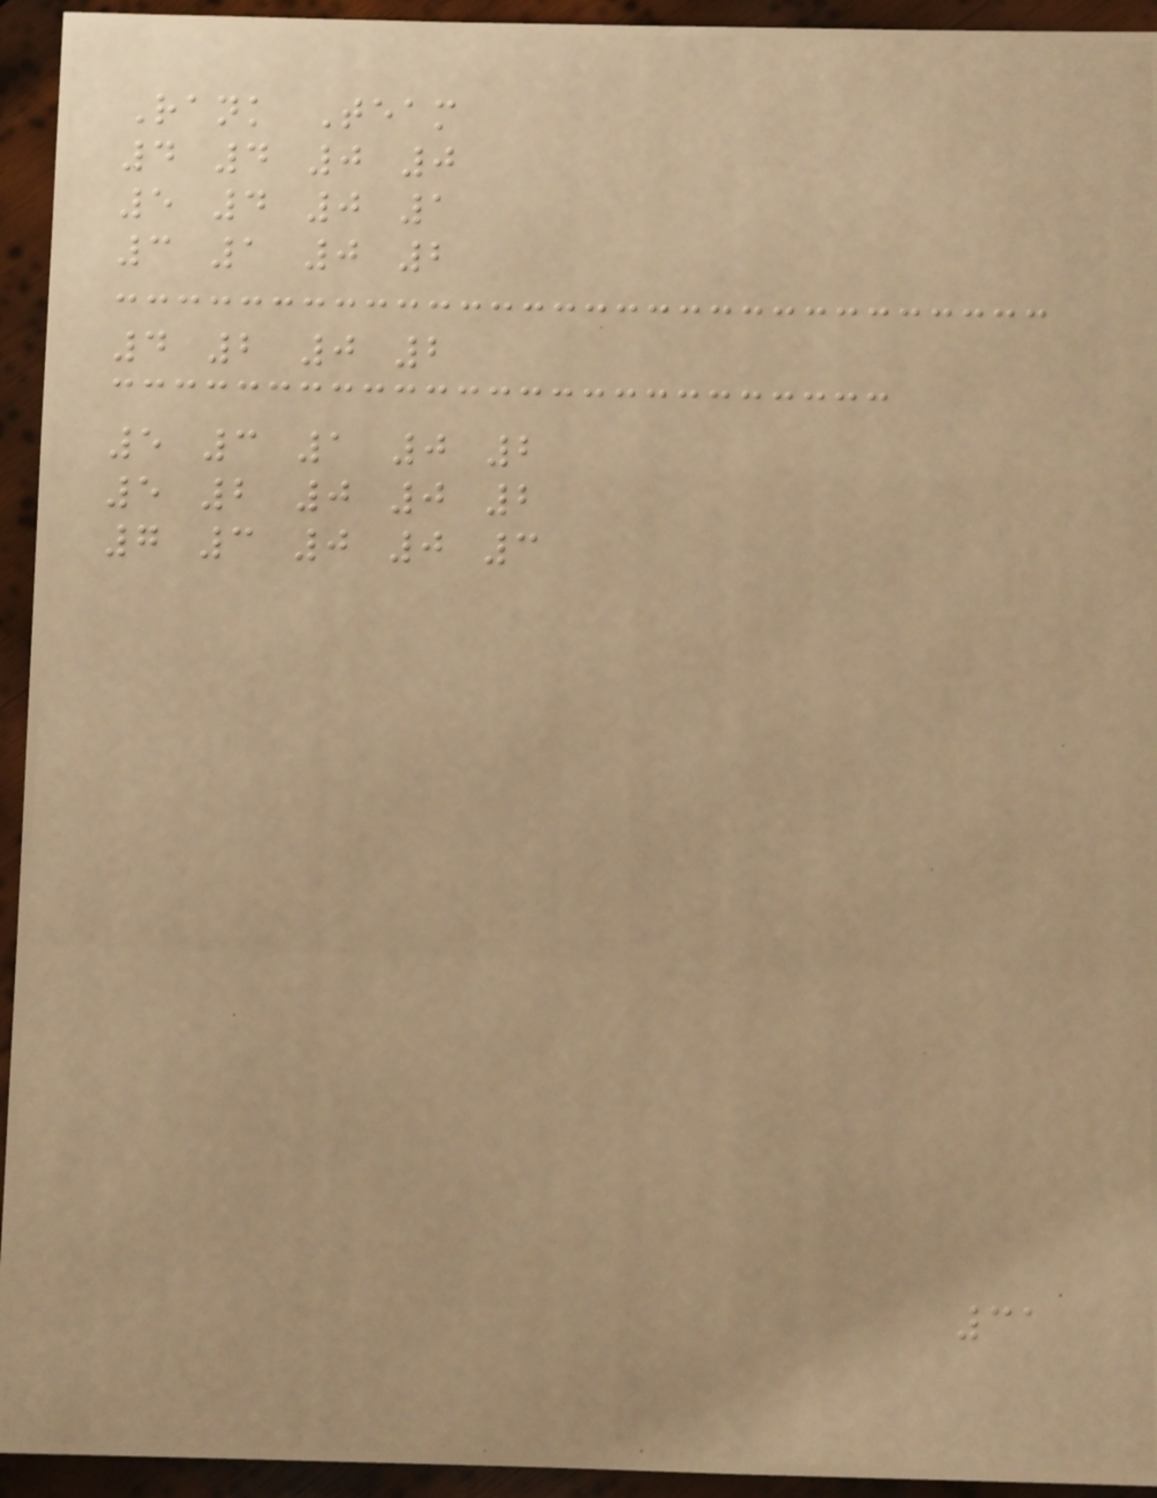Rank Team
4 4 0 0
5 4 0 1
3 1 0 2
4 2 0 2
5 3 1 0 2
5 2 0 0 2
7 3 0 0 3
31
